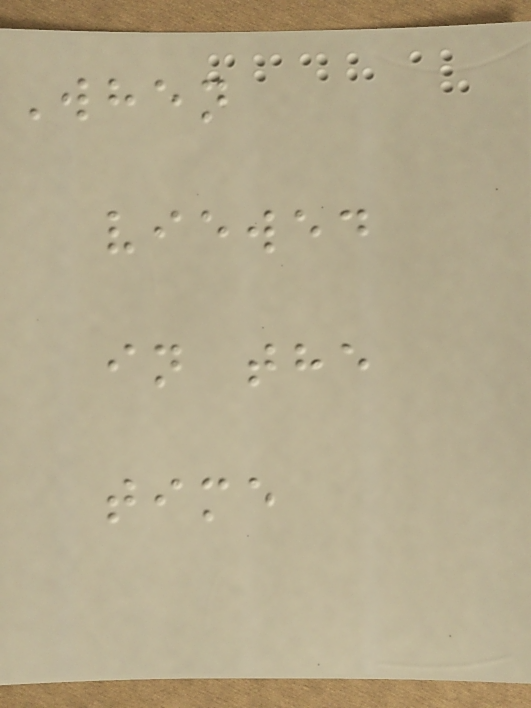When
viewed
in the
time
